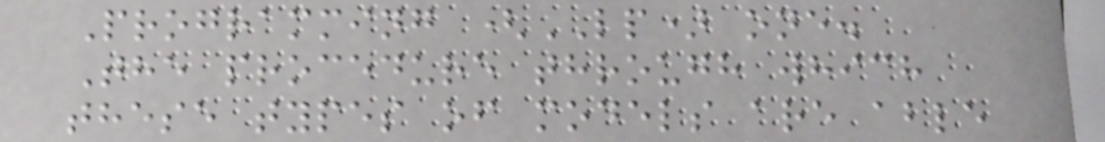Programming (LP) one.
The procedure through which
these types of models are able
